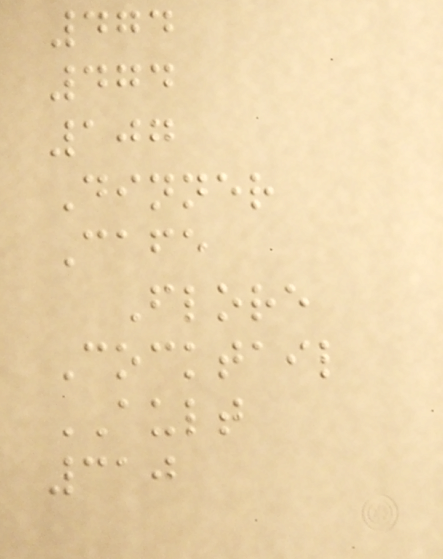474
474
107
Dinner
Cafe
Flore
Cocktail
AULT
310
